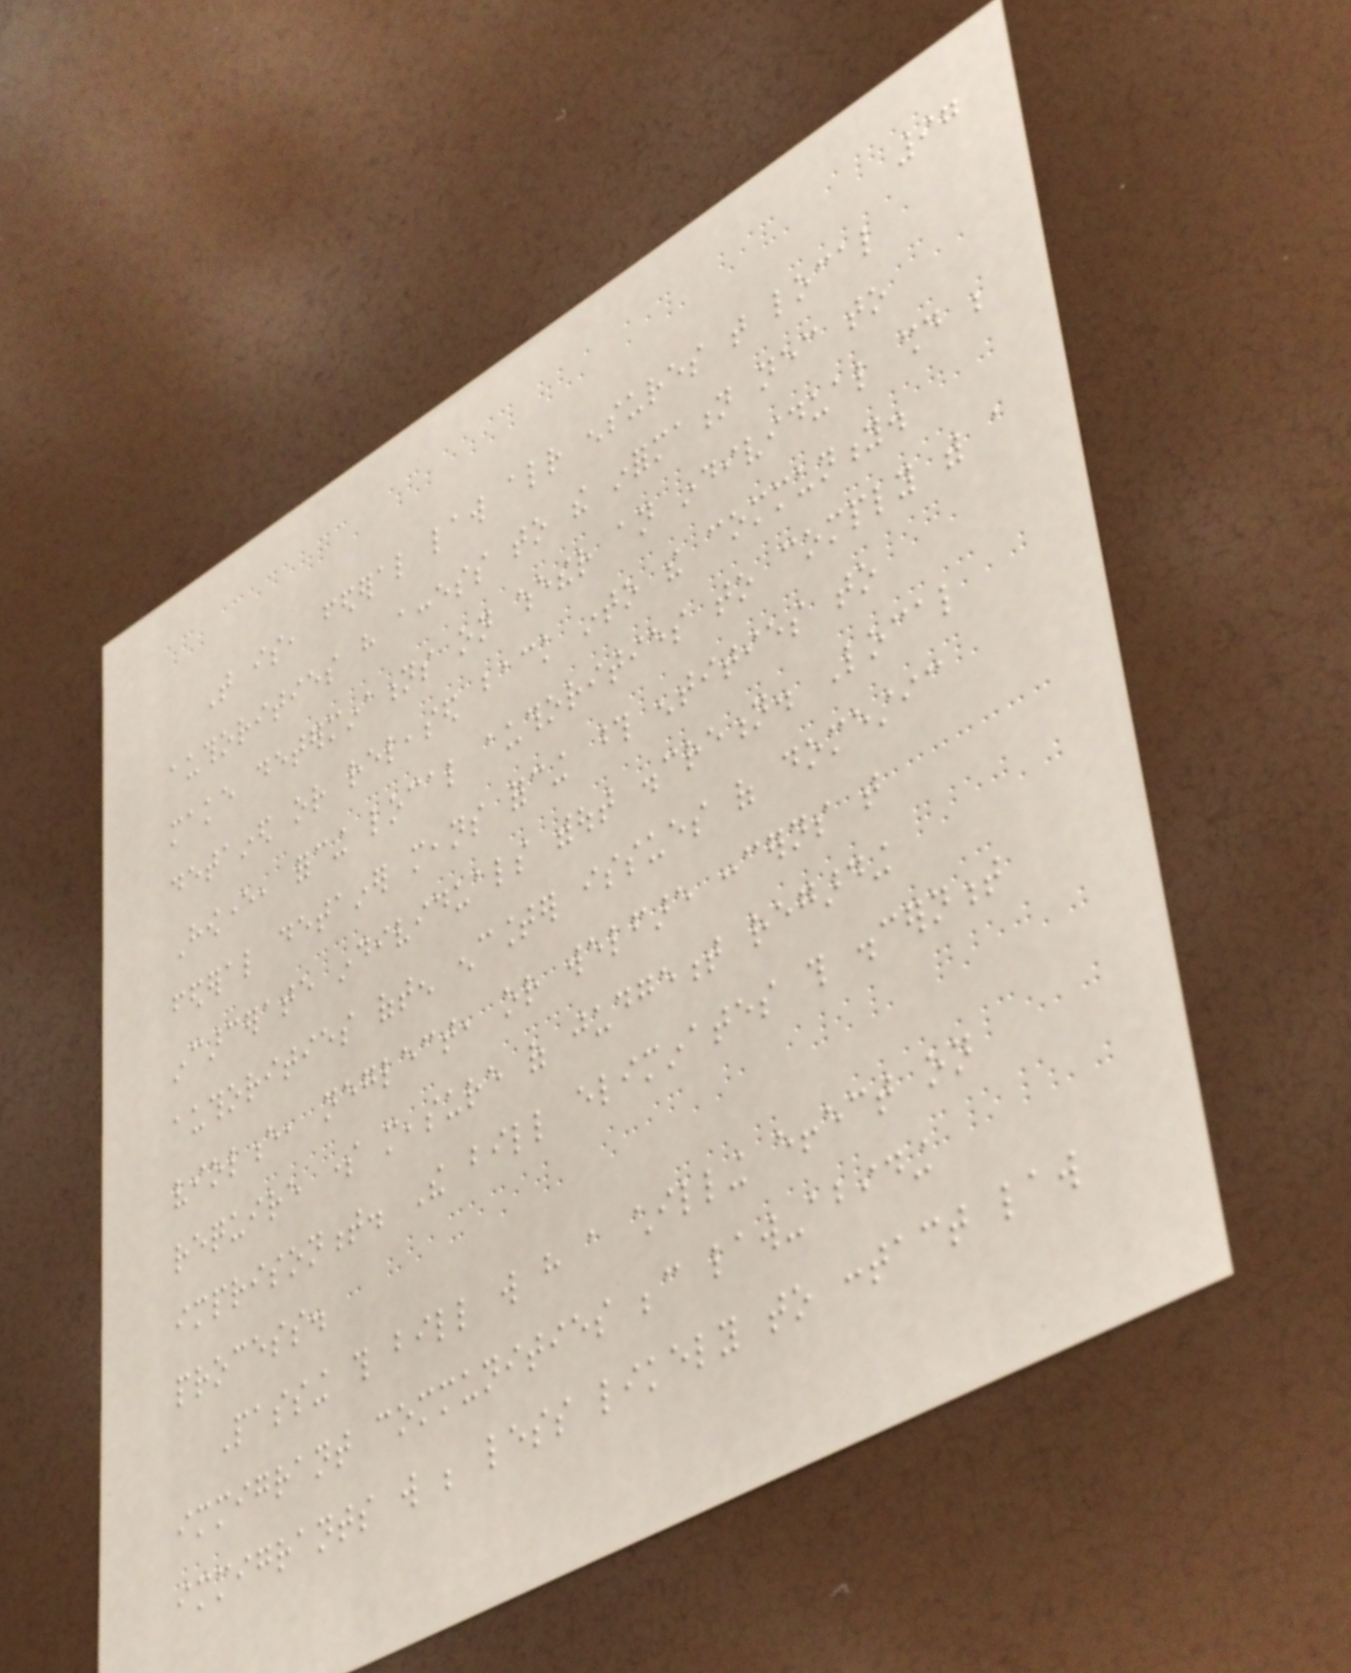97
That is, federal law already ensures that local
authorities have access to the information necessary to
make determinations on whether an individual should be
detained or released back into the community.
However, forcing local authorities to comply with a
federal detainer means forcing those entities to
incarcerate individuals without discretion. Local
authorities often encounter issues of domestic
violence, neglect, or welfare concerns that
require some measure of judgement regarding
imprisonment. The bill eliminates this discernment
process.
Passing this bill will have a chilling effect on
immigrant communities because law-abiding
immigrants will be less likely to contact law
